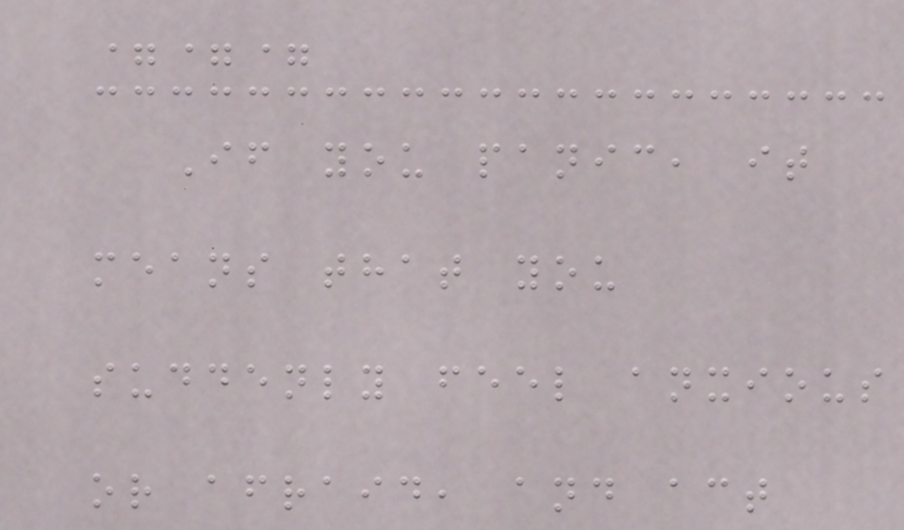===
If you panic, it
means that you
suddenly feel anxious
or afraid, and act
